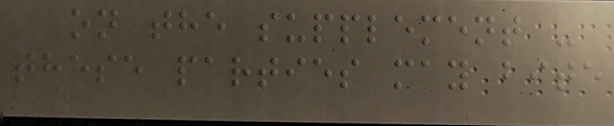on the supplement -
these parties may bite
